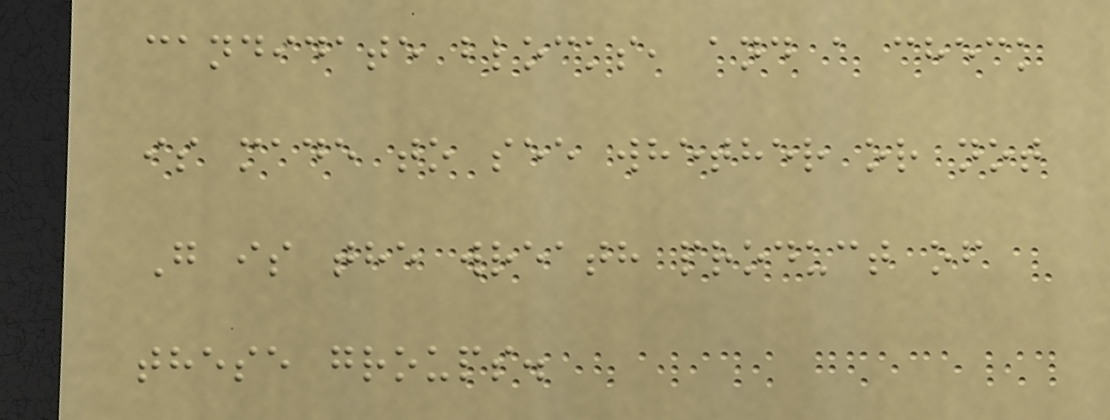candidate blocks, and a check
is made to see whether or not
G is the wreath product of
these groups.
